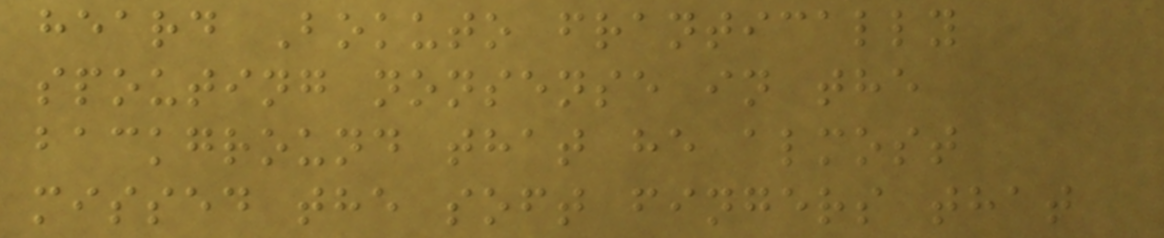heard Bokuto frantically
spouting nonsense in the
background that he almost
missed the soft fingers that
